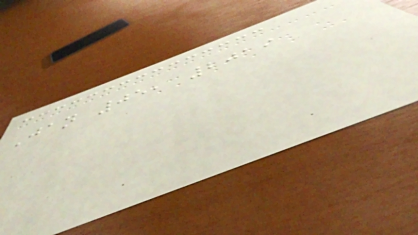Jan 05, 2019
